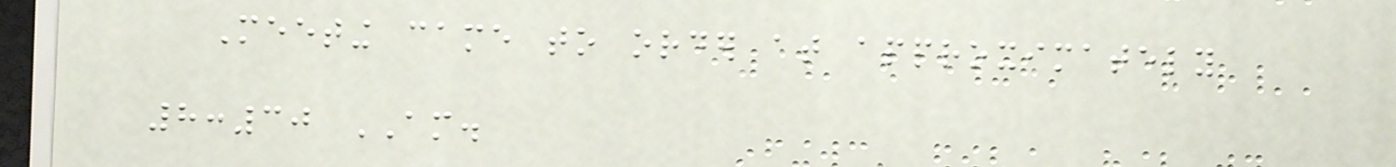Meeting came to order at approximately
8:30 AM.
